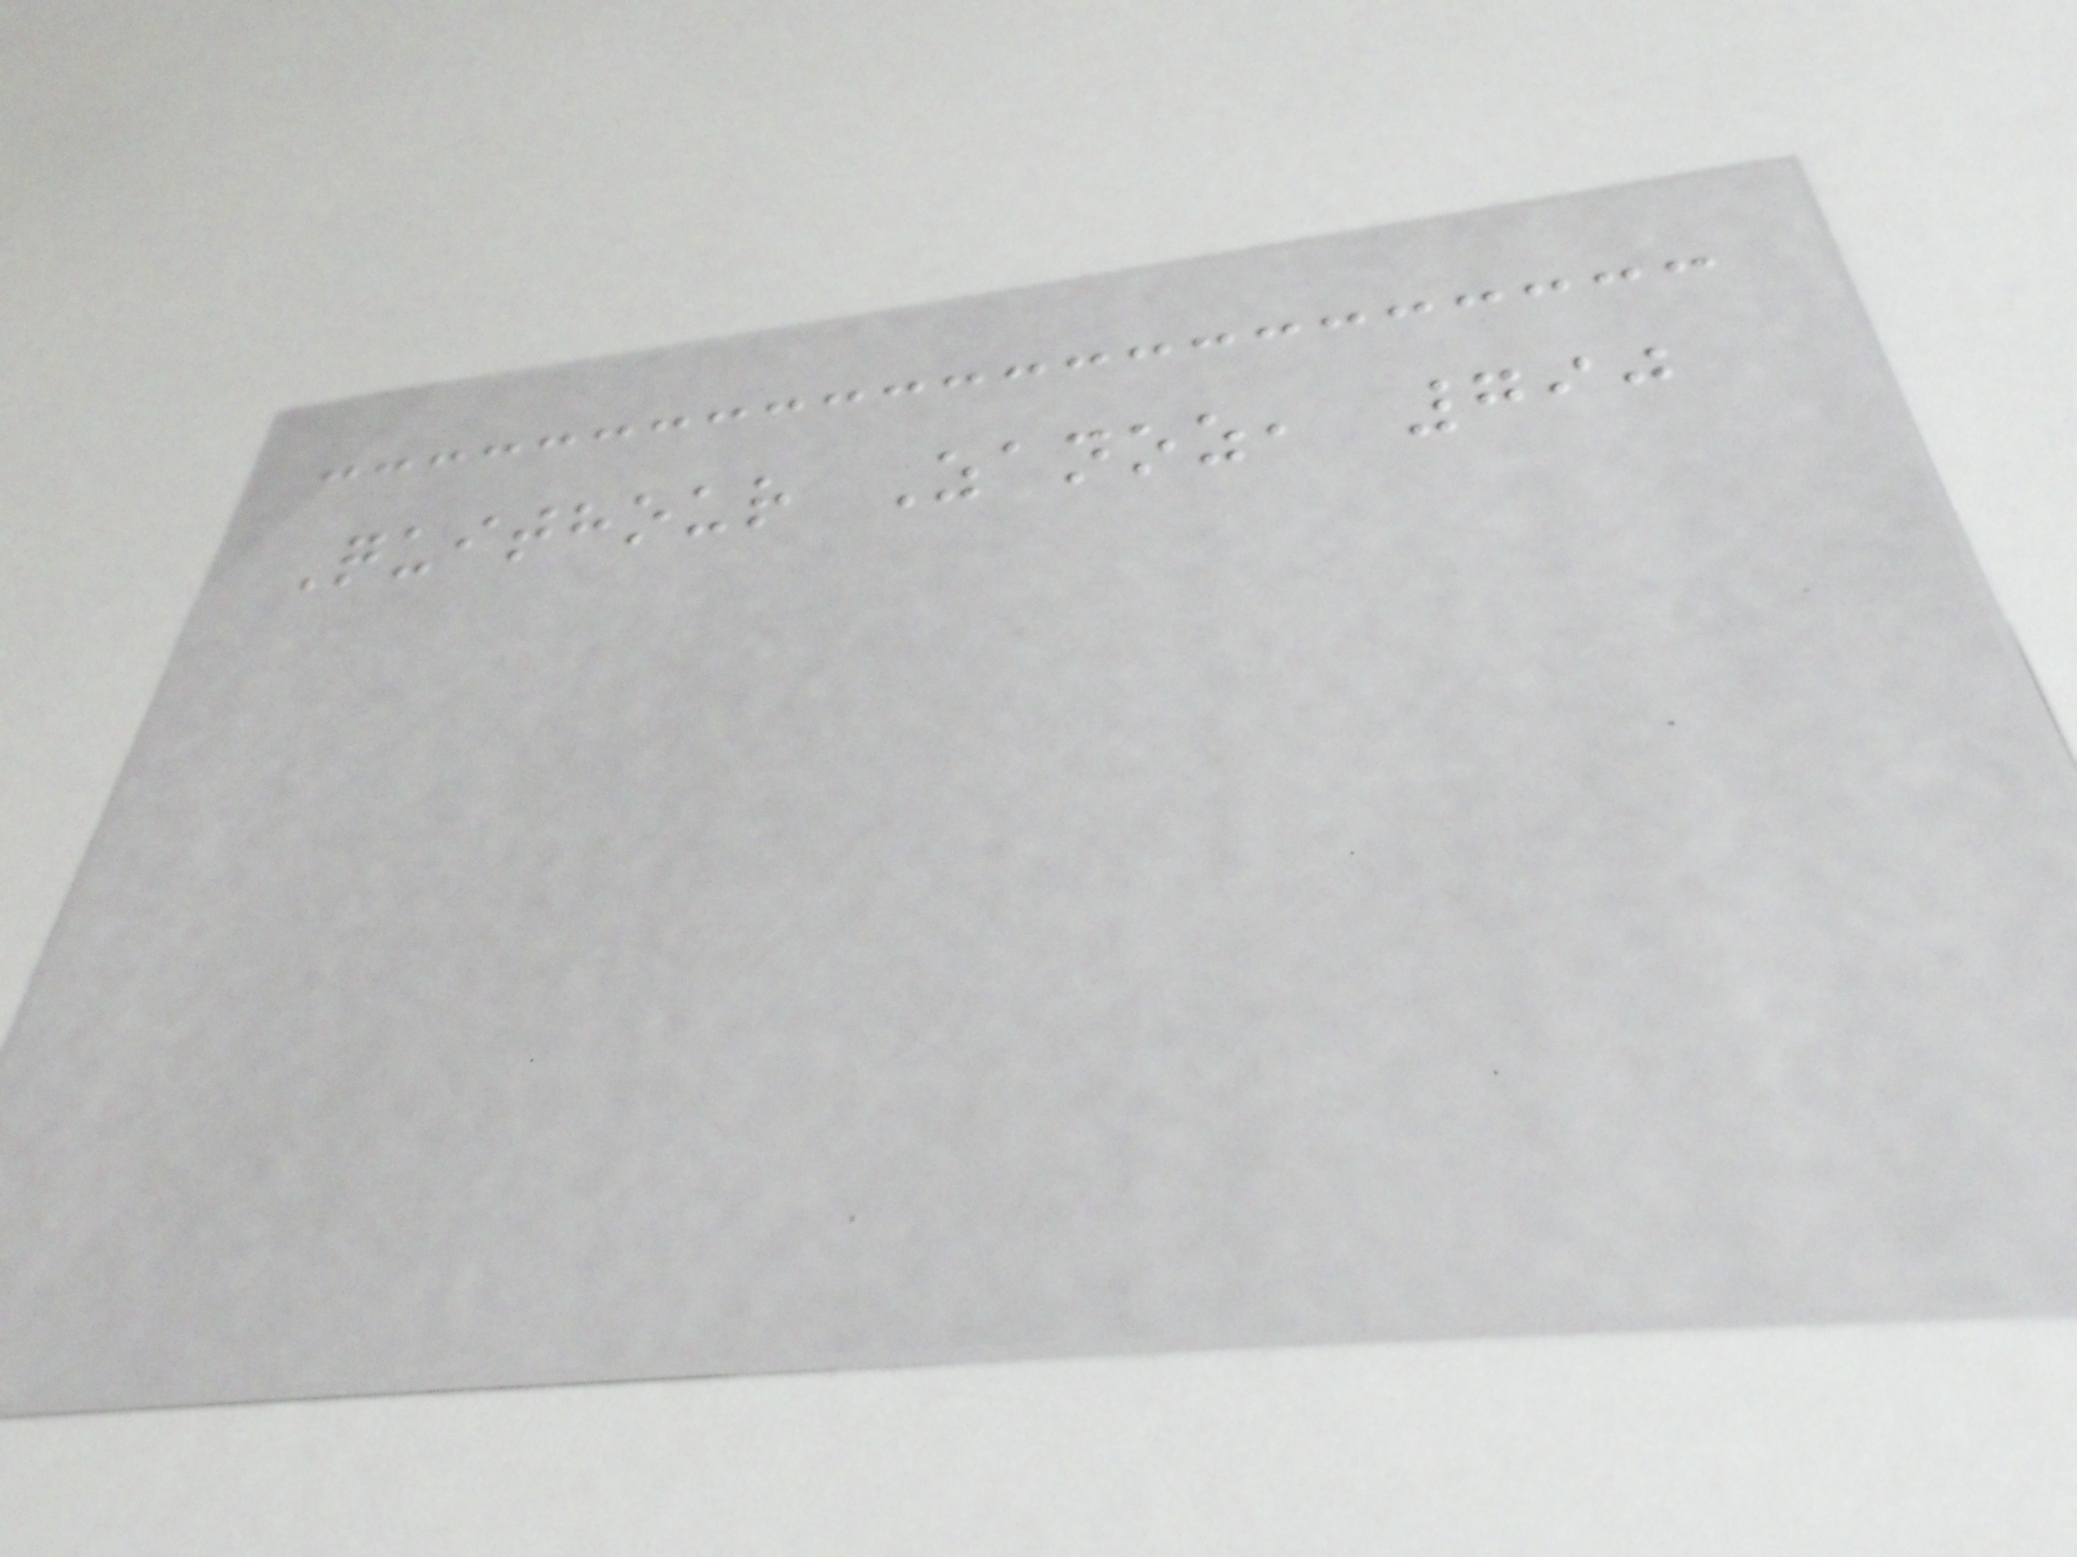Quithour Zanoz, 790
